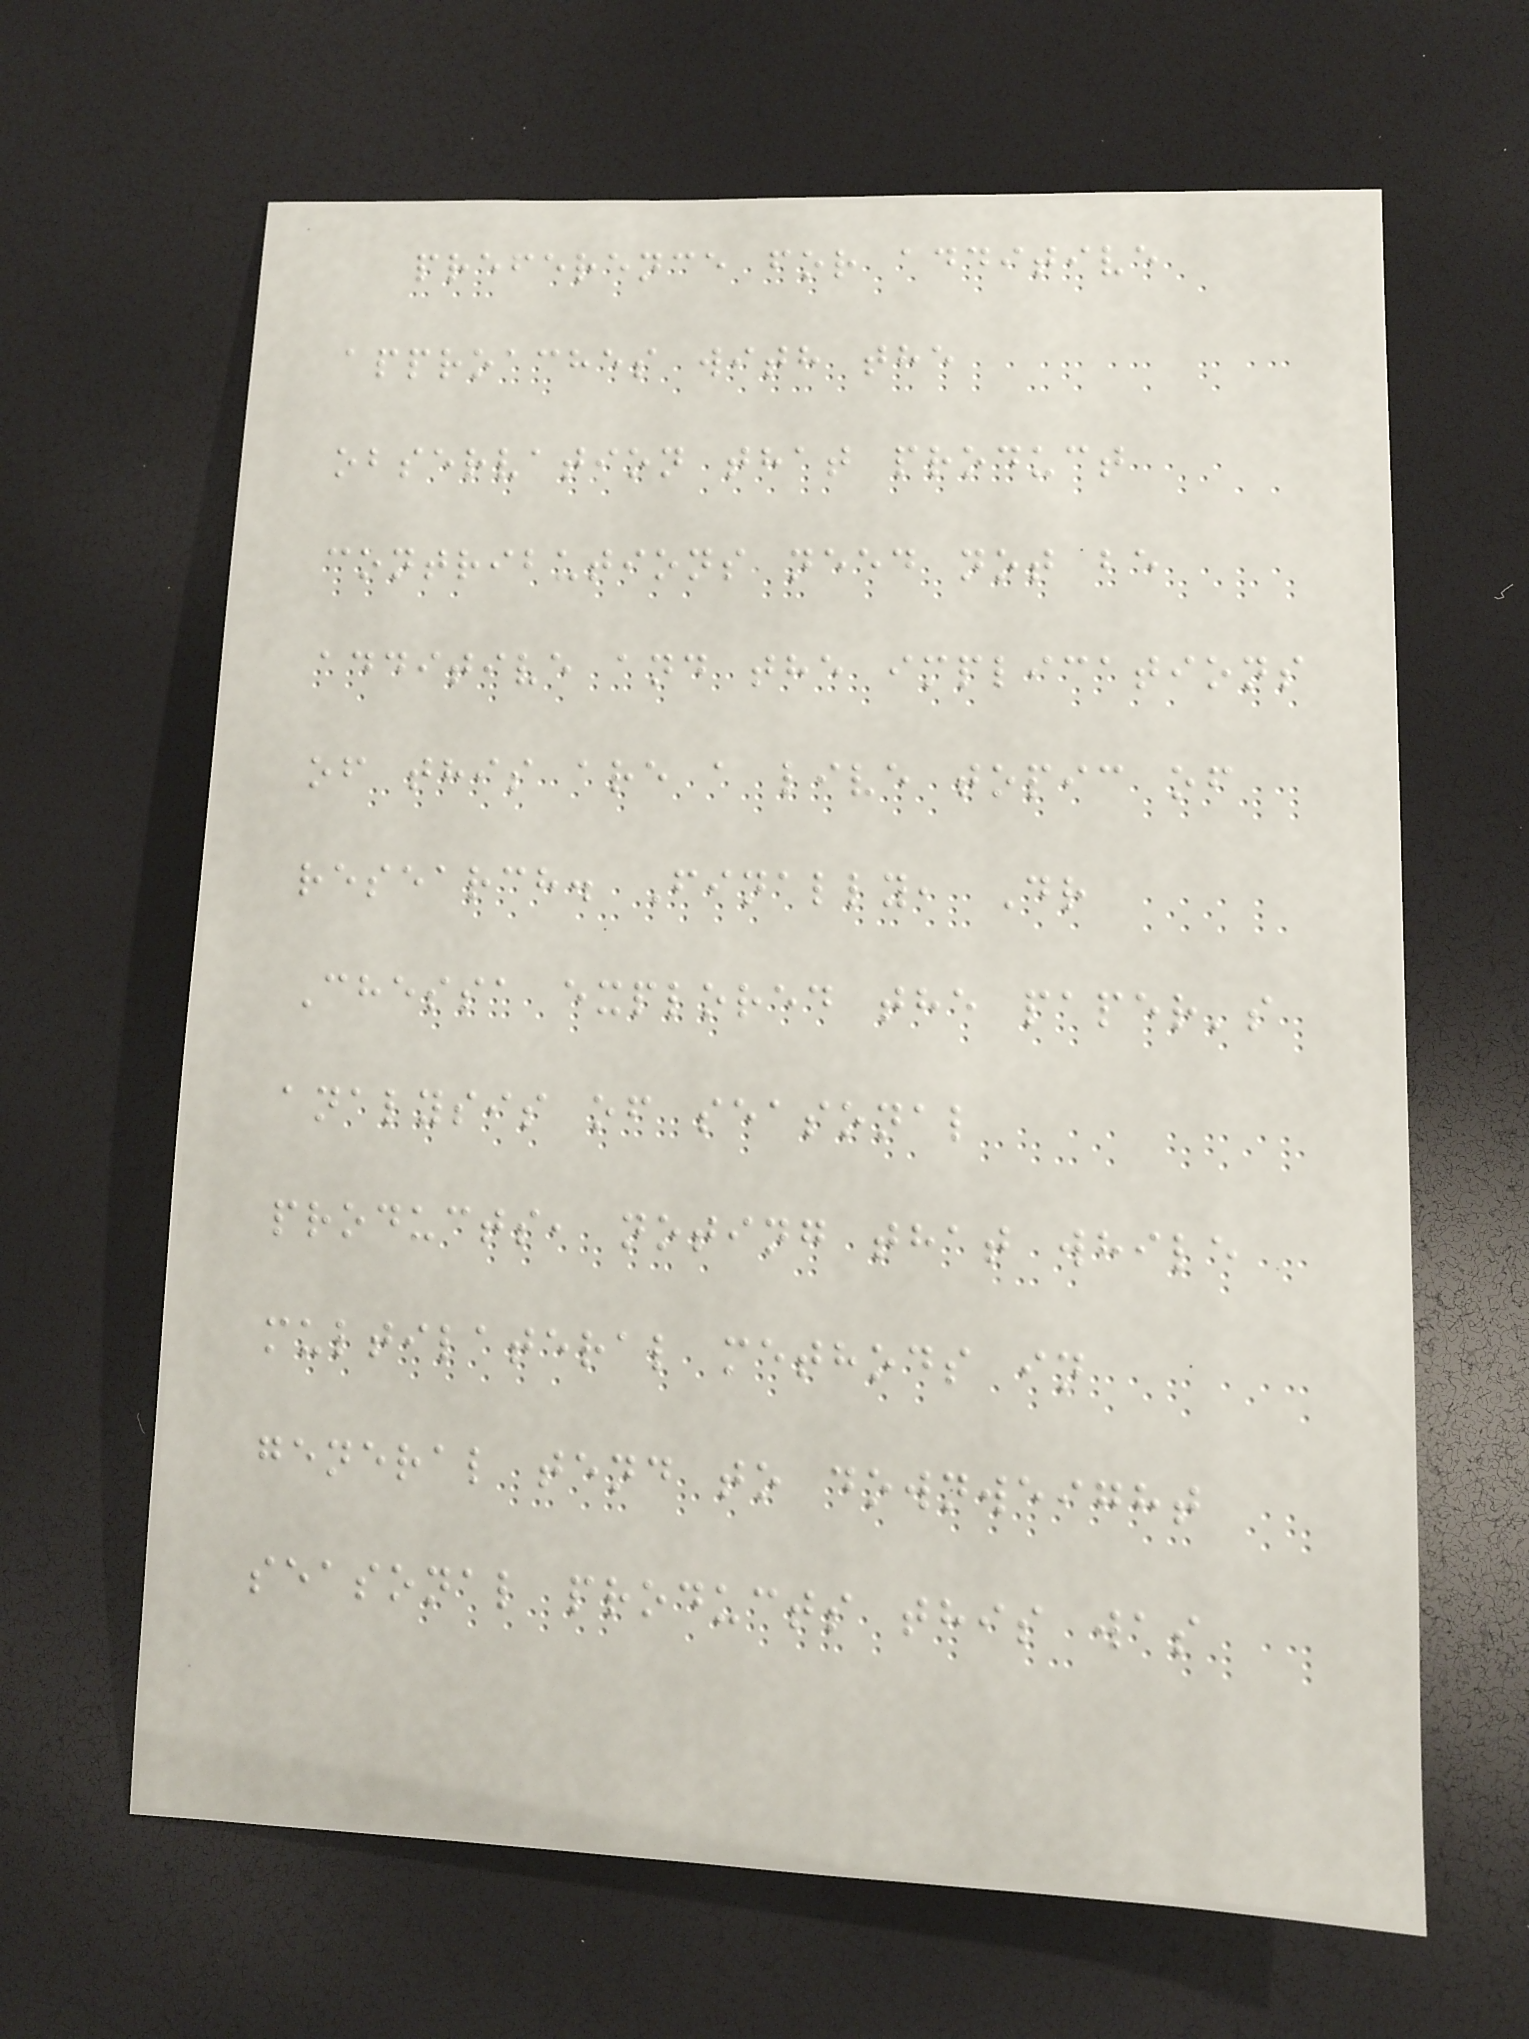preference for additive
approaches with the
observation that product
contributions need not be
additive and the implications
of this are a live topic of
research. Finally, Dr
Chessa explored the paper's
analysis of seasonal
products, noting that while
multilateral methods in
general tend to downweight
seasonal products this was
